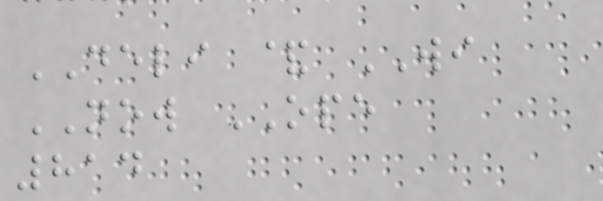DELI & WI
NOW OPE
814
